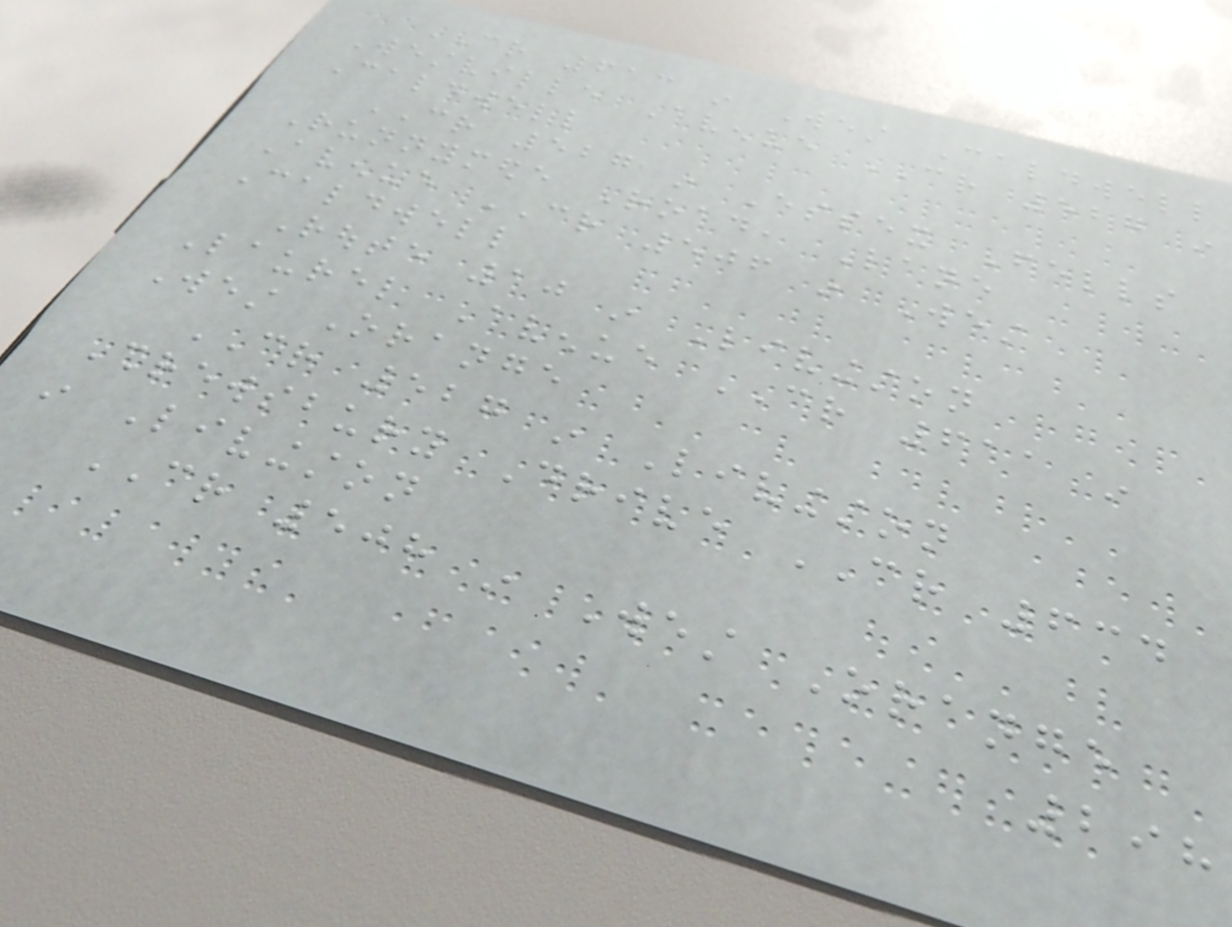CR 613 in West Caldwell
Westville Avenue CR 527 in
Caldwell
CR 527 in Essex Fells
Runnymede Road, Lane
Avenue CR 506 in West
Caldwell
Route 10 in Livingston
Laurel Avenue CR 611 in
West Orange
CR 527 in Livingston
Shrewsbury Drive CR 634
in Livingston
CR 508 in West Orange
298
